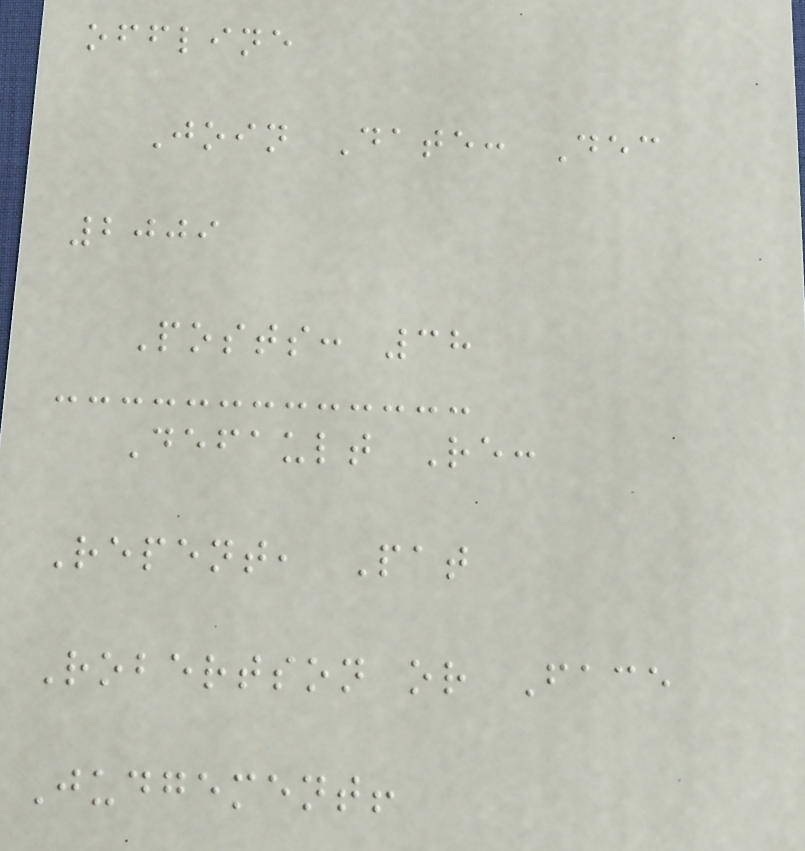offline
Join Date: Dec
2009
Posts: 38
Default Re:
Repent, Pat
Robertson or Face
Judgement!
